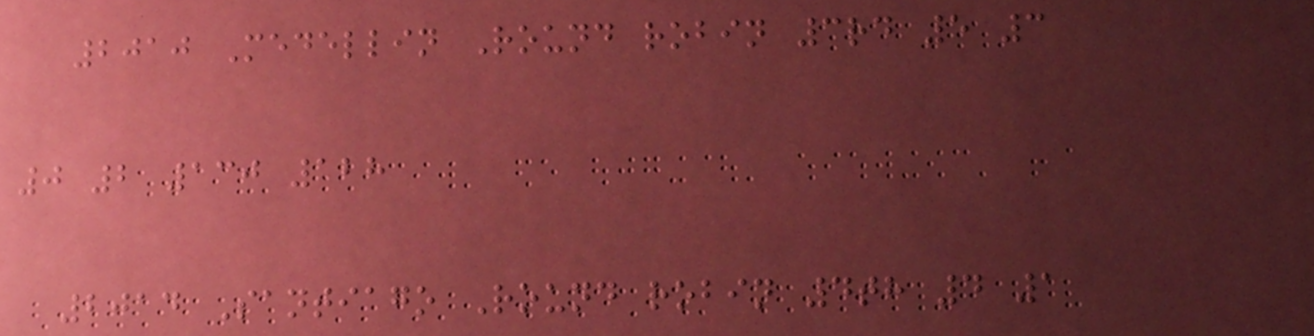2010 Medellin Round robin 3rd 5 3
0 2 130 128
2014 Santiago Round robin 4th 4 1
